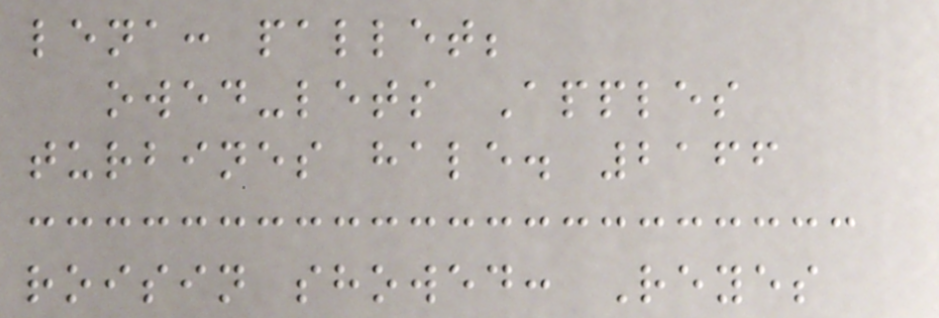lena: pallet;
owed-lets Apples
turbines hale. 2166
roisin showed: Reyes
